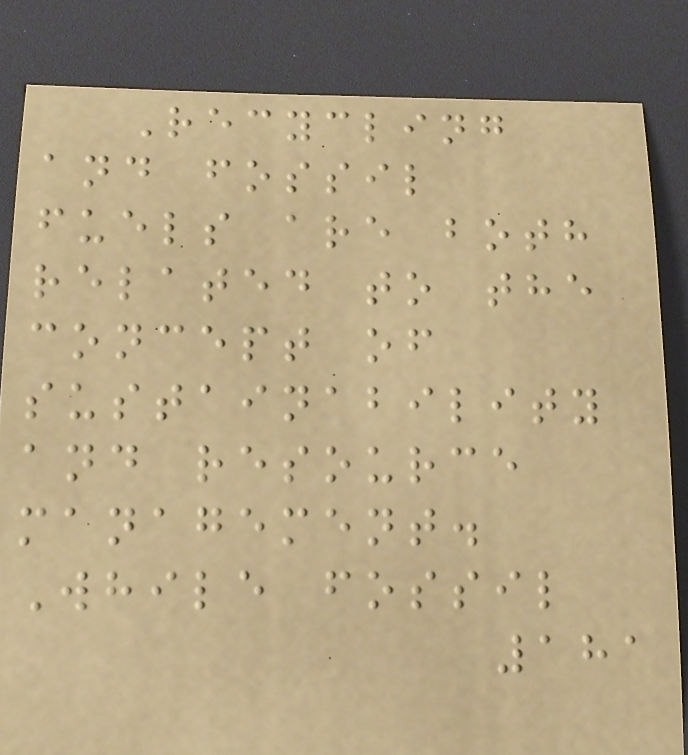Recycling
and fossil
fuels are both
related to the
concept of
sustainability
and resource
management.
While fossil
181
